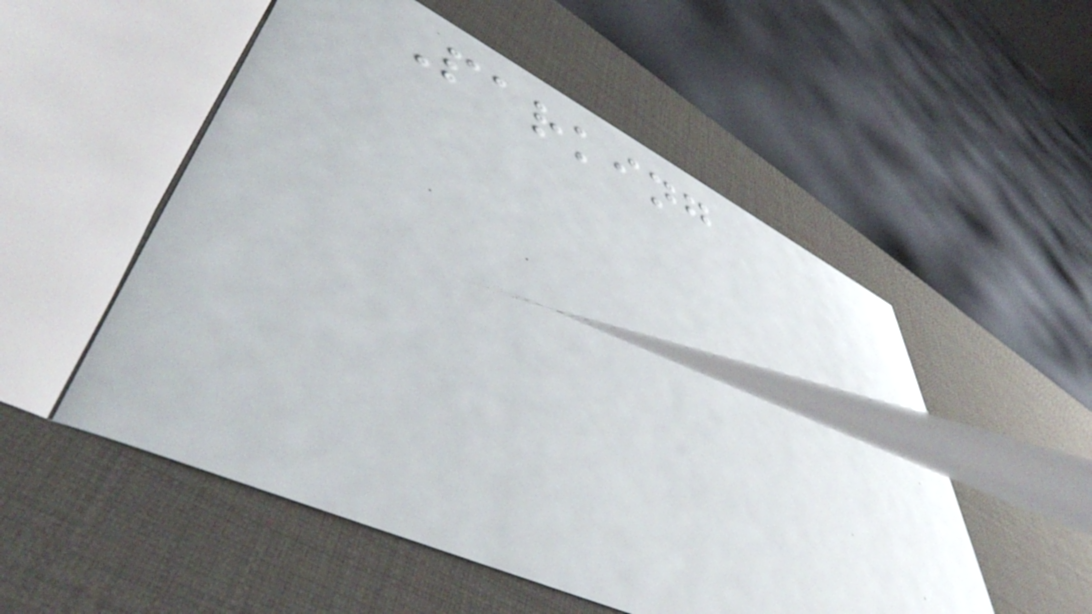Parking
